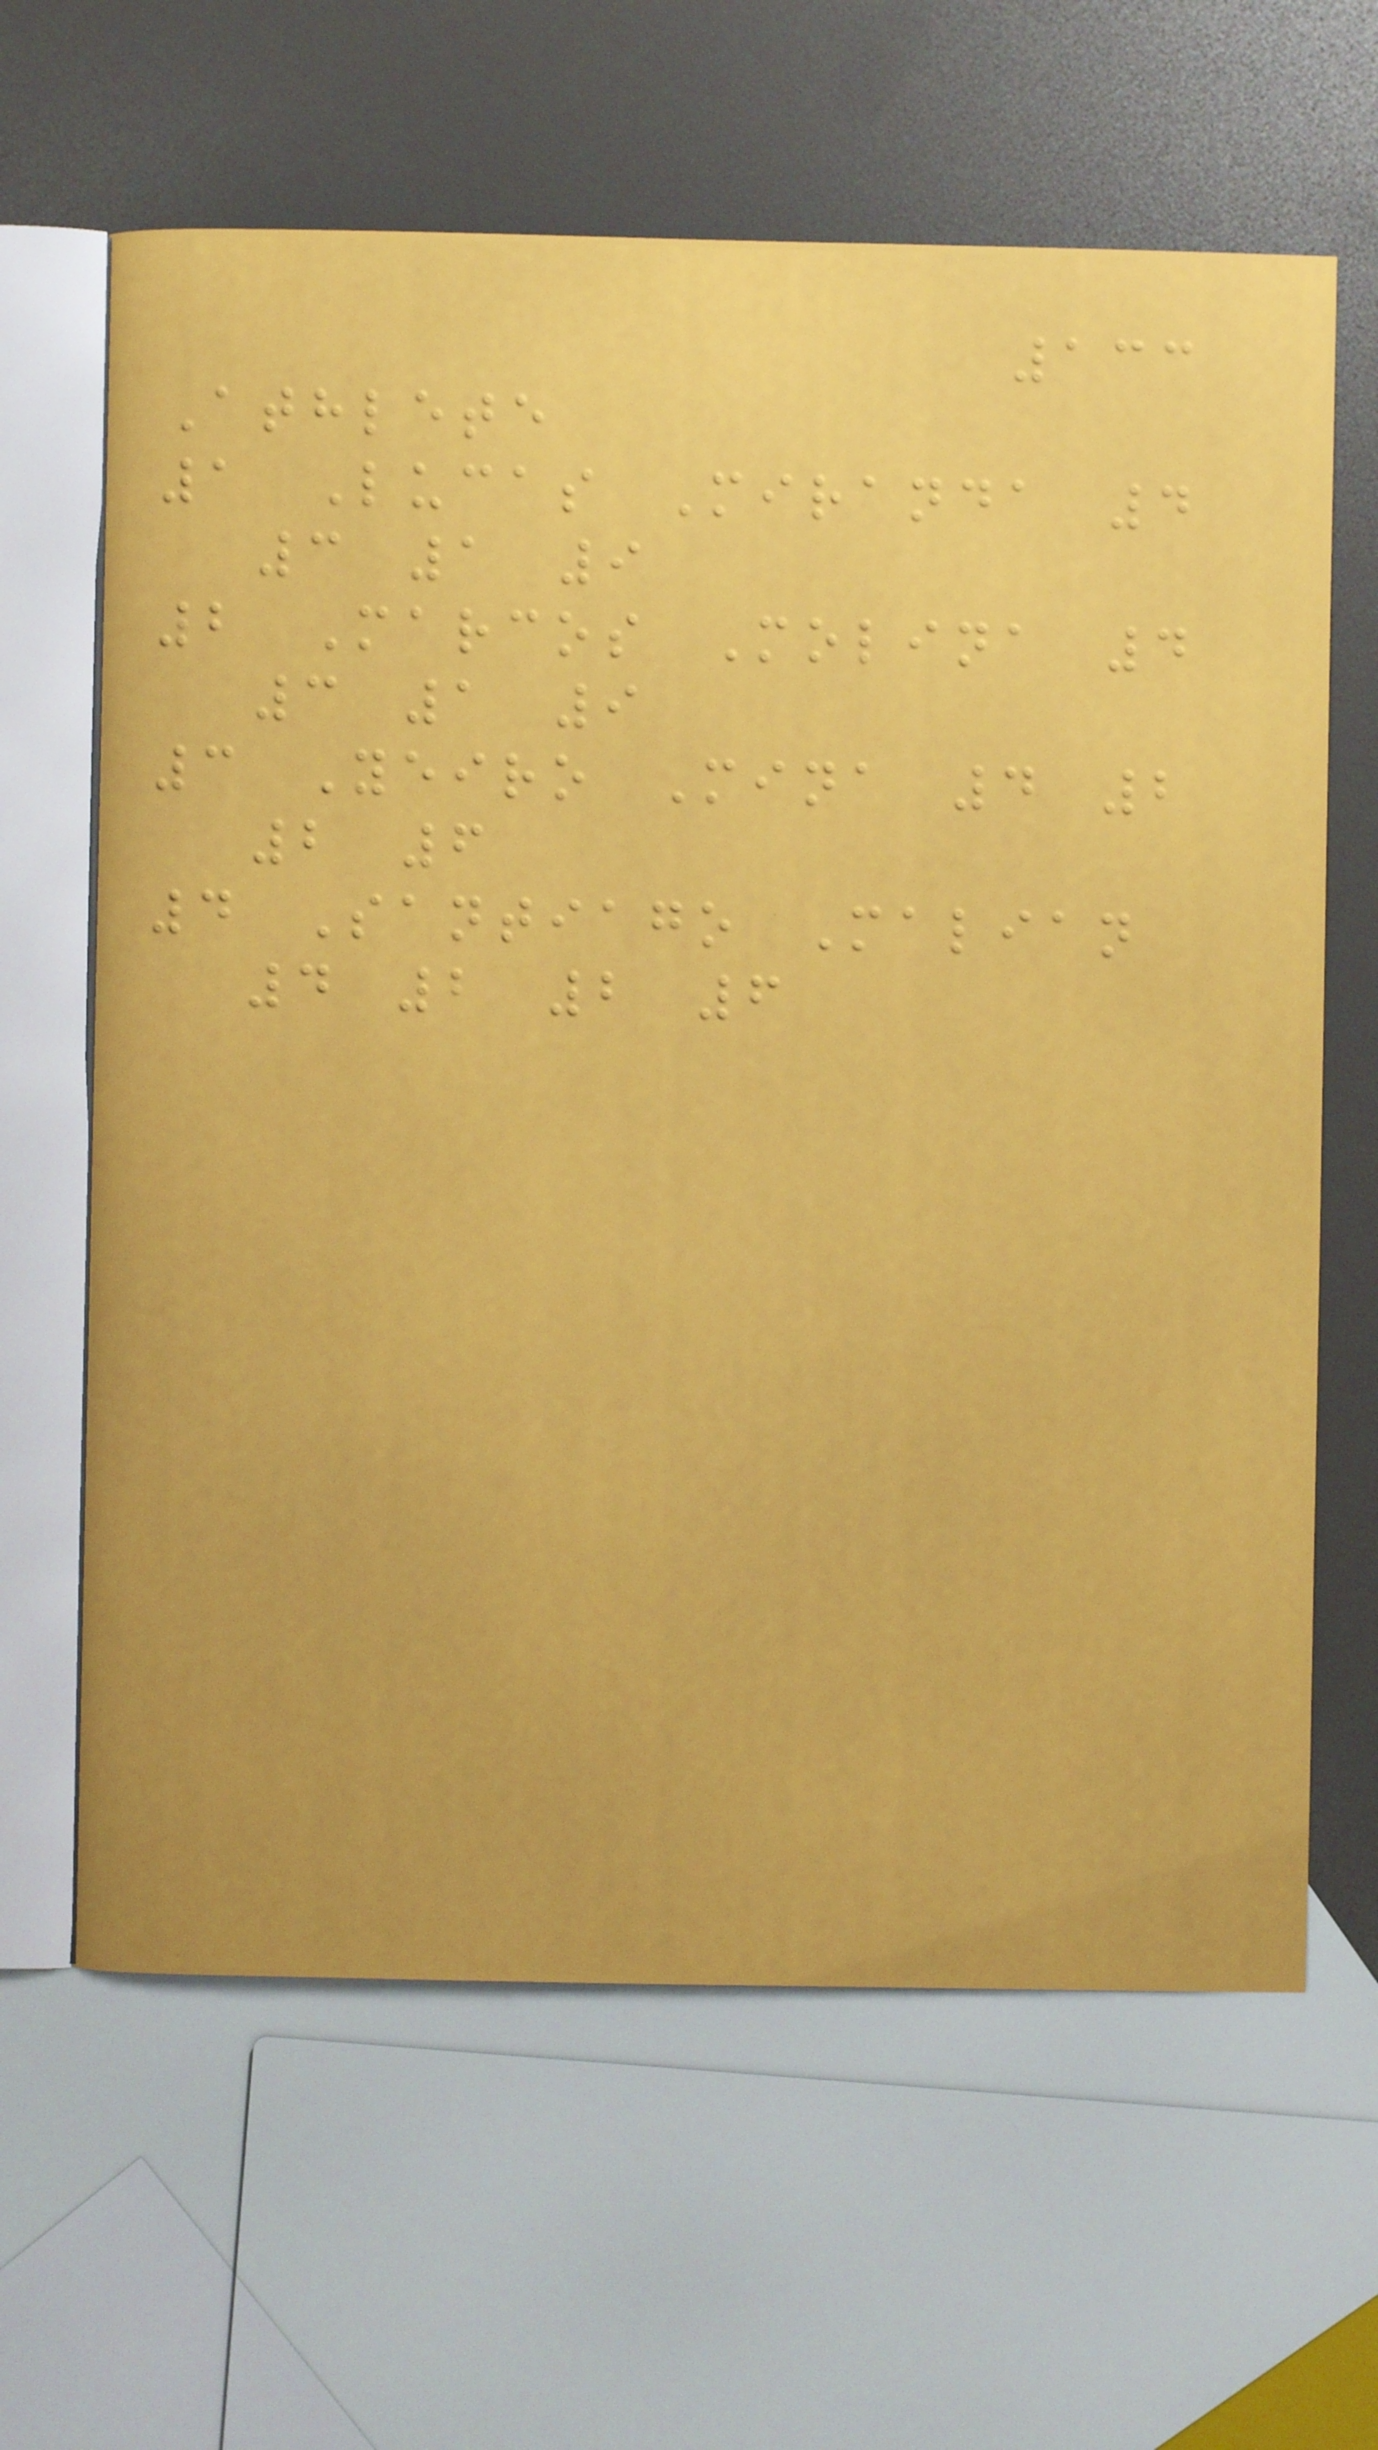133
Athlete
1 Lucas Miranda 4
3 1 9
2 Marcos Molina 4
3 1 9
3 Yeiro Mina 4 2
2 6
4 Santiago Malian
4 2 2 6
